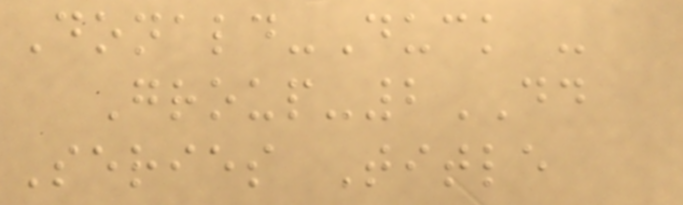Donald-Duck -
Group-2DD
Series Title
